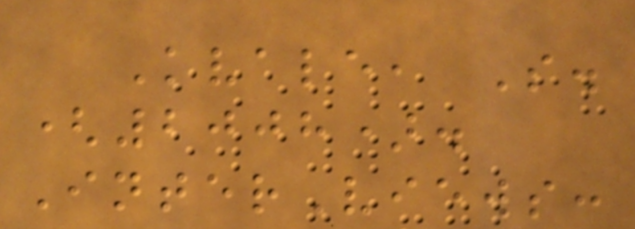Kvale, S.
(2008).
InterViews:
